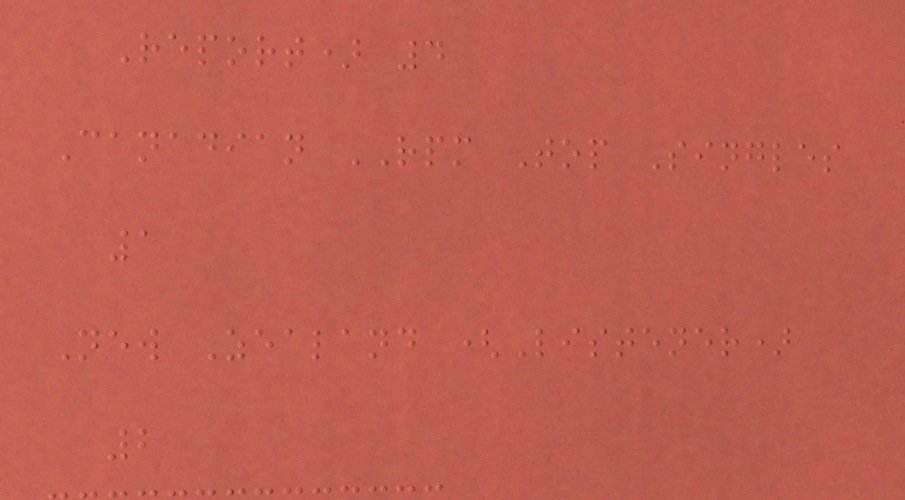Report) 4
Canadian RPM Top Singles
1
New Zealand (Listener)
2
